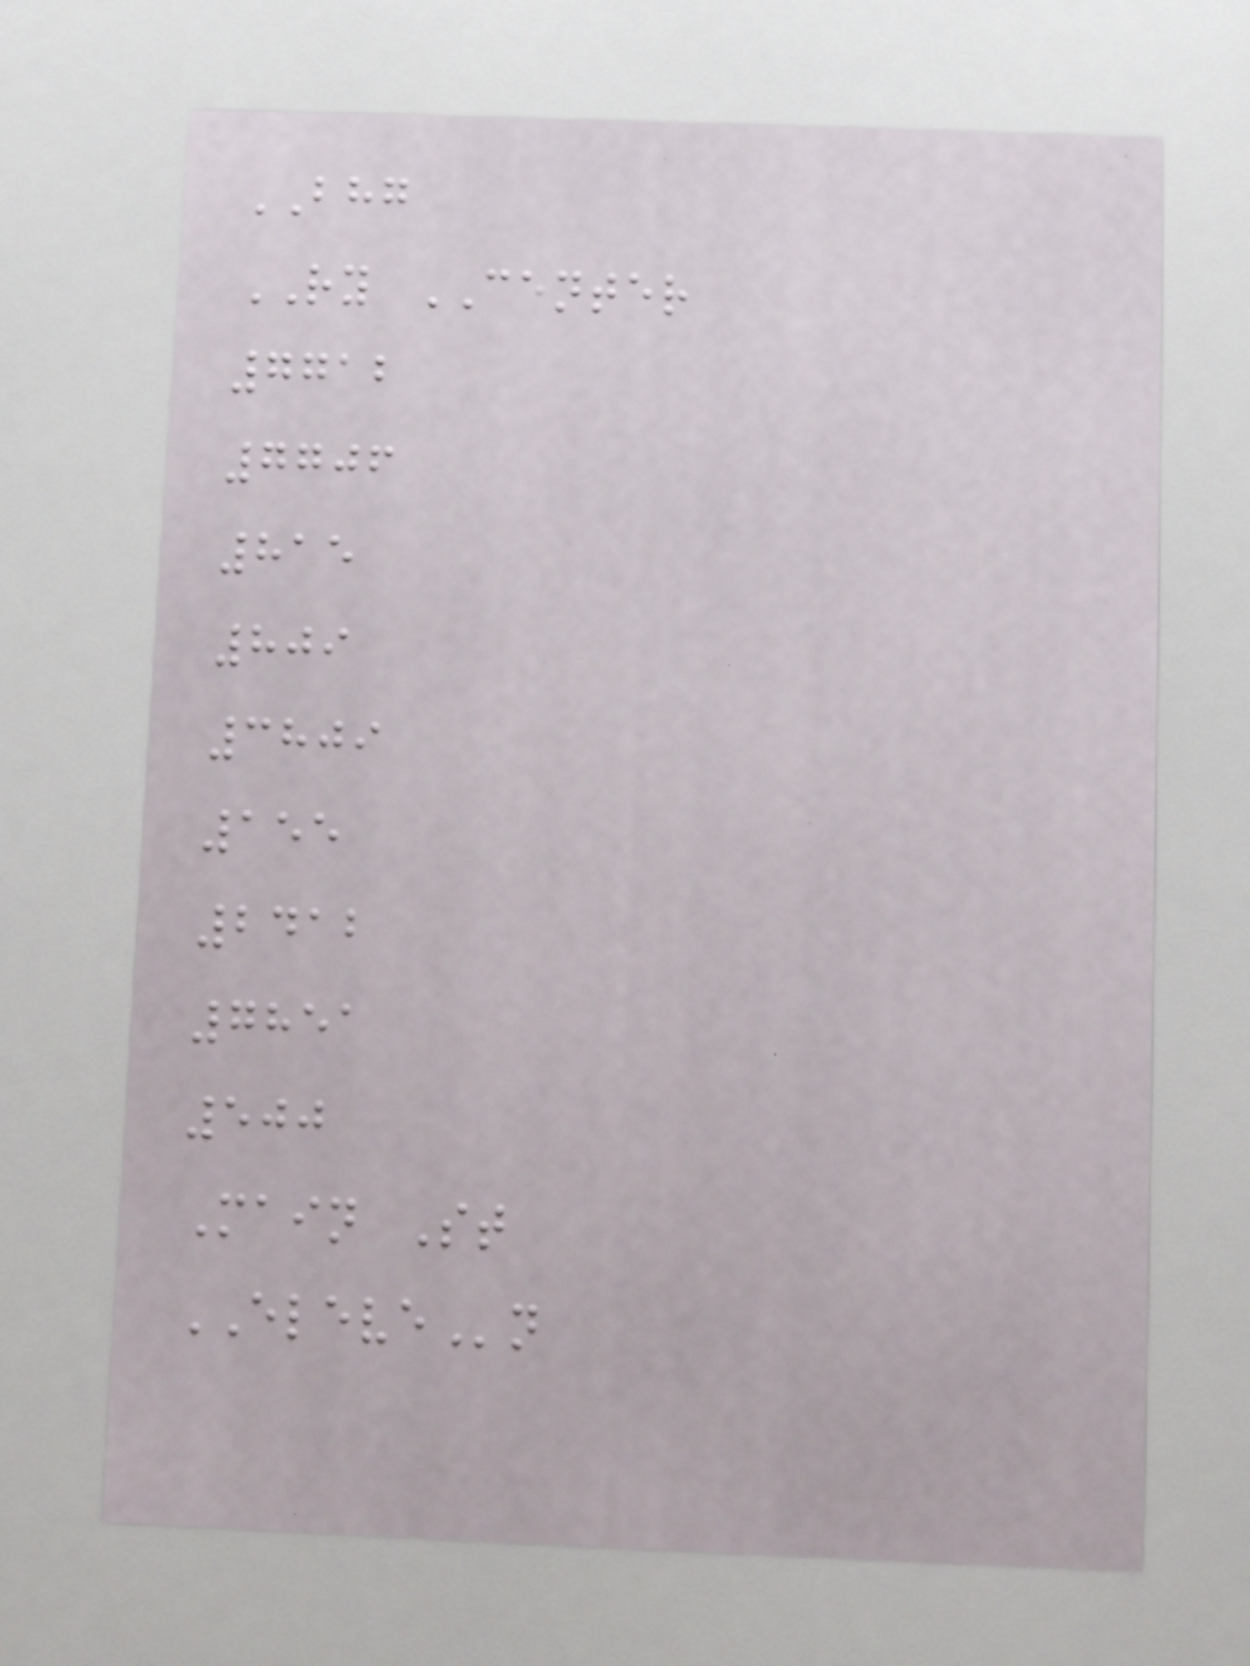BHG
RY CENTER
7712
7706
815
809
3809
155
2412
7851
500
Main St
ELEVEn
